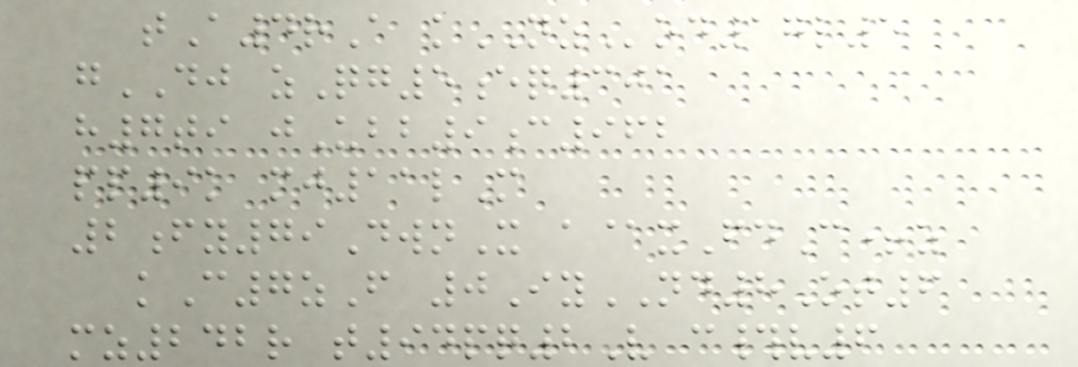tA4rA kNZod17l5
gDJ zQg5eq301
h7ti jUbb9c962
pp9k mj11lM
2fy79DwnX a@xFdC+z
kC7zF 0IyND8Ot6
mz242r t94pq2V c#v6
